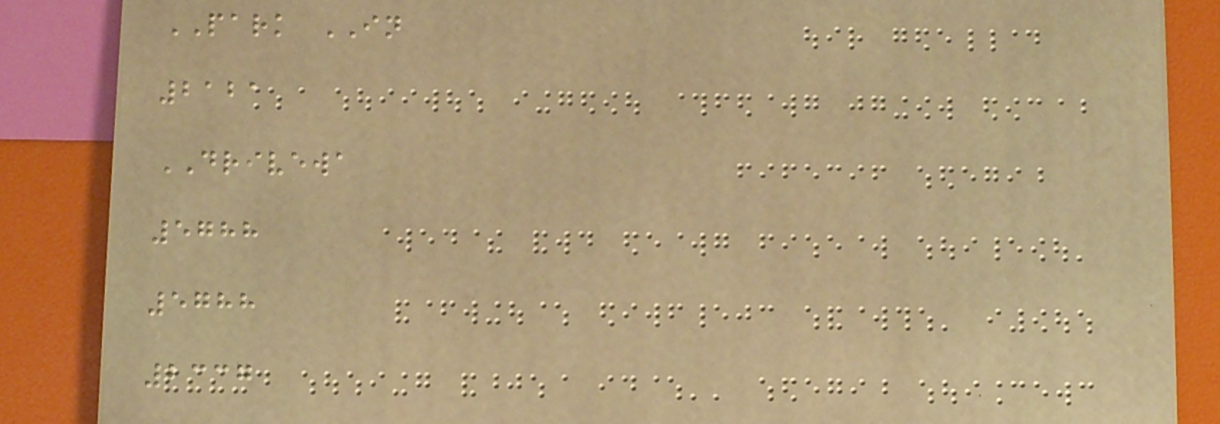PARK IN
2121
DRIVEWA
5788
5788
2337
